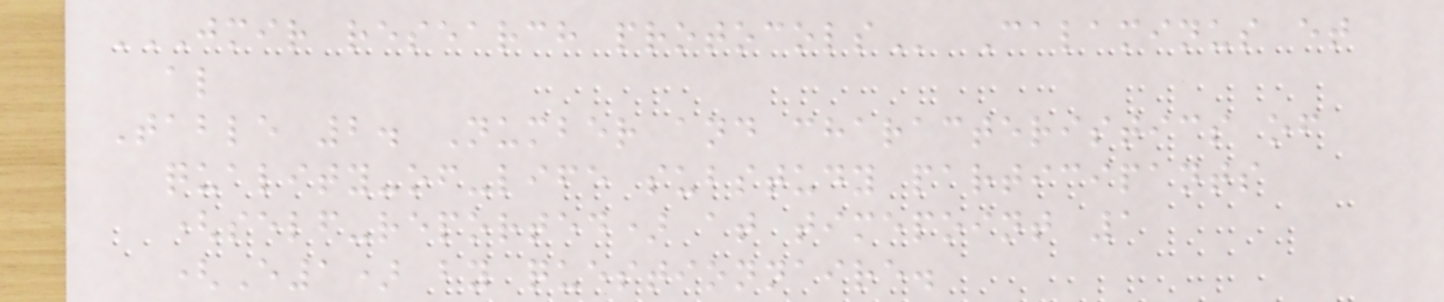JMIR RESEARCH PROTOCOLS Calaminus et
al
Table 2. Number and characteristics of
quality-of-life substudy participants
(self-reported) at timepoint 1
(E1) by questionnaire.
